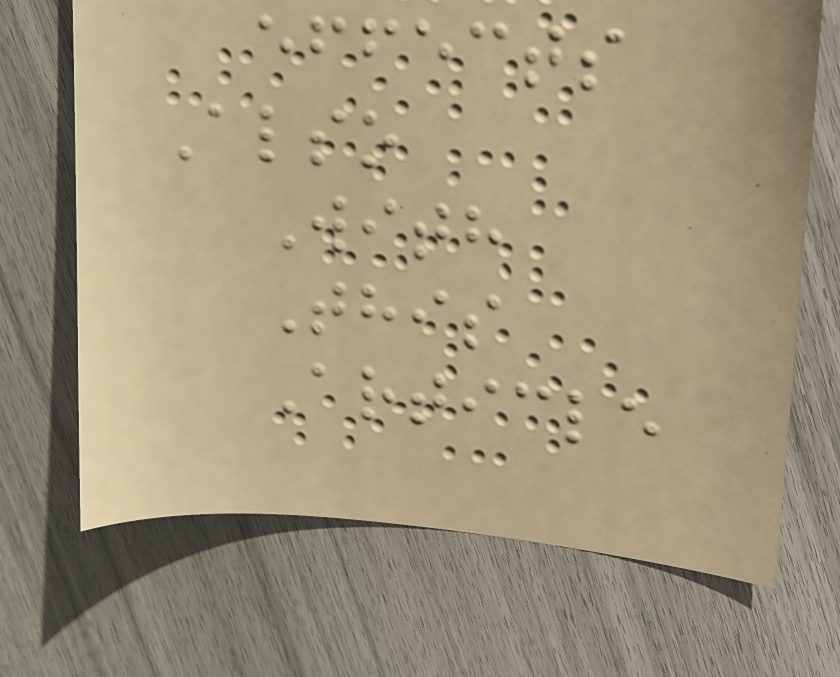effects
Also
With
This
Article
